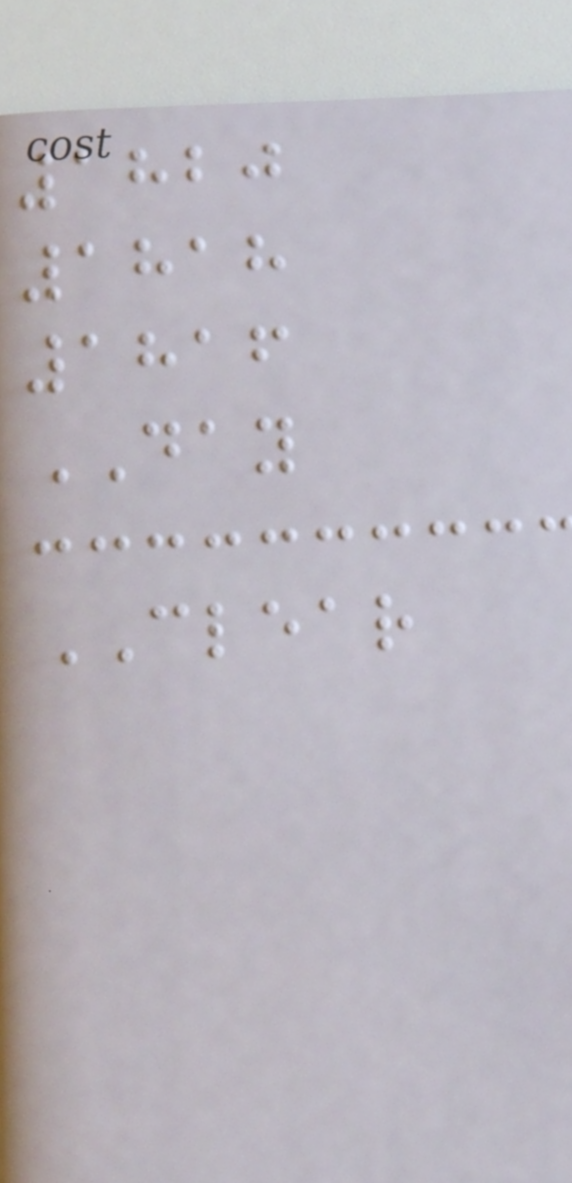1820
1818
1816
DAY
CLEAR
